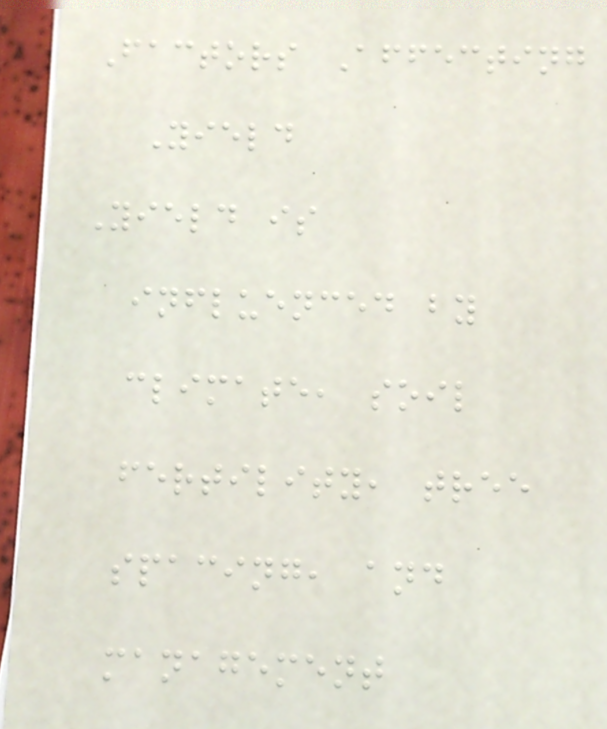Factors Affecting
Yield
Yield is
influenced by
climate, soil
fertility, tree
spacing, and
management
